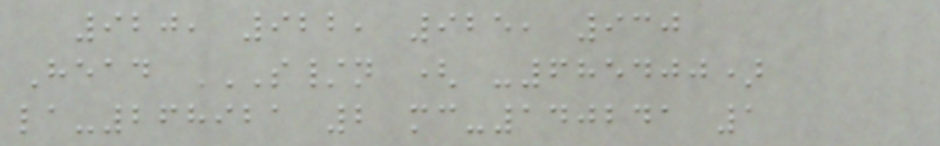920, 922, 925, 930
Head S/N ( -685400)
LA-268921 2 MC-140241 1
